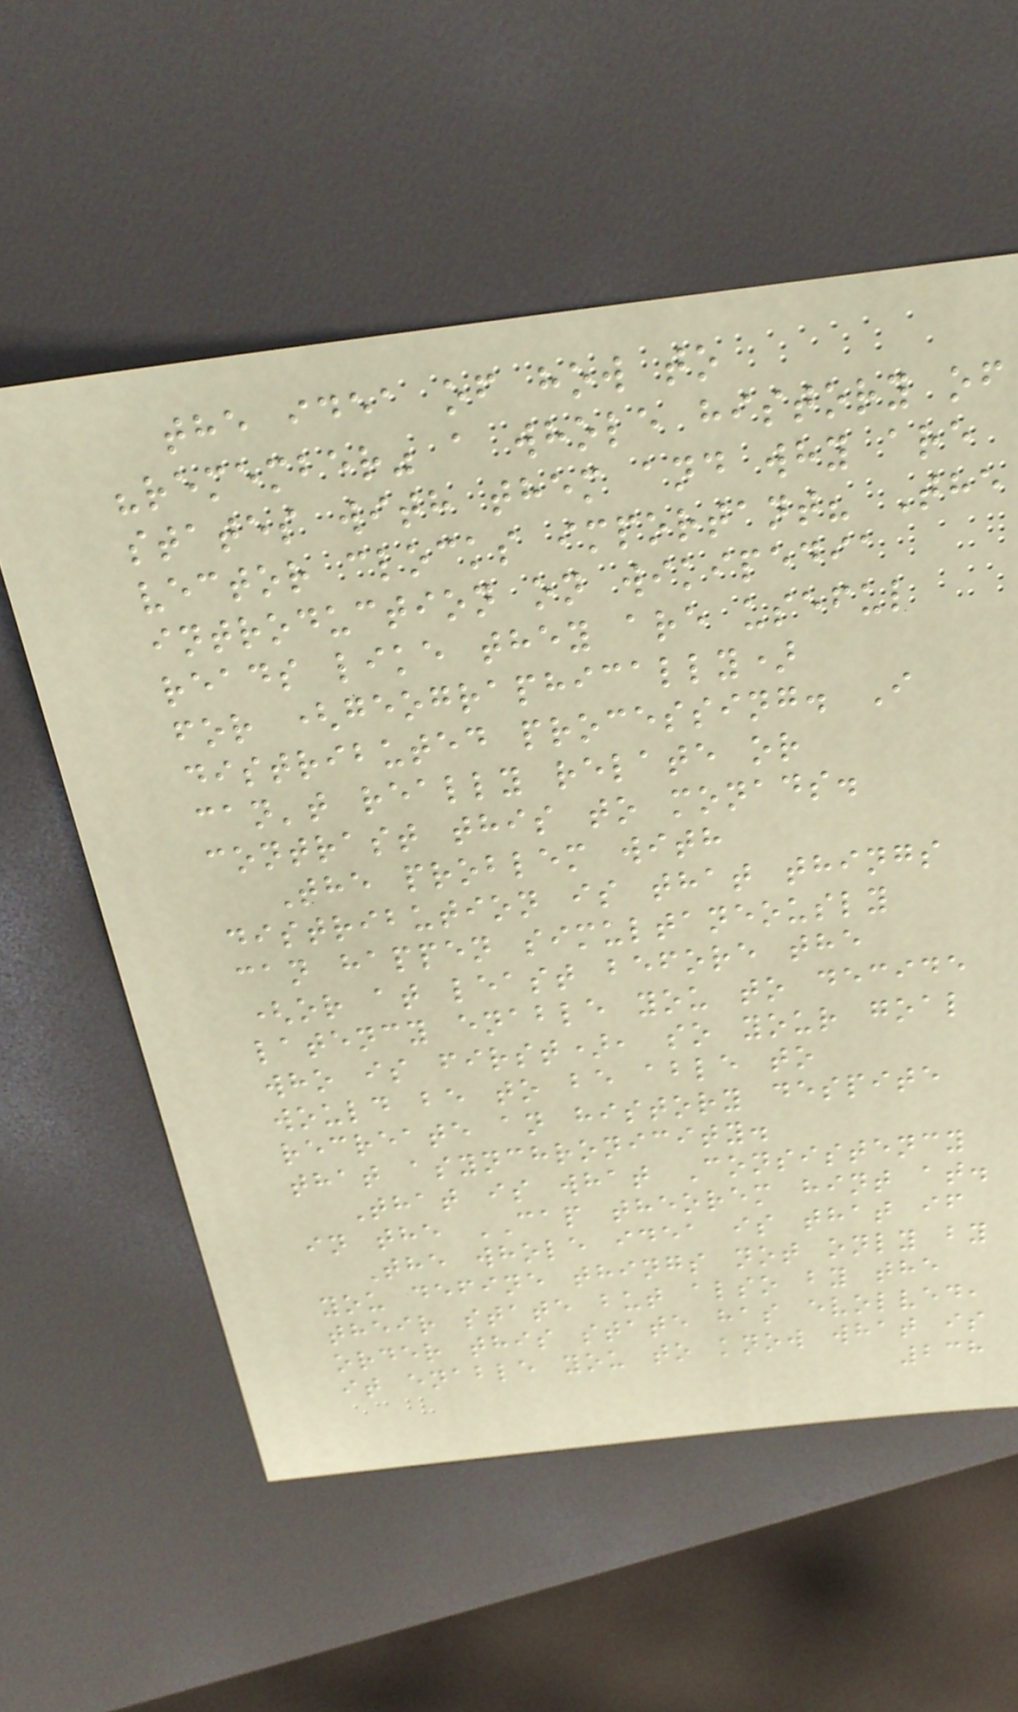the idea of how to
"remember" a whole history of
states with them and why are
vector clocks important? The
introduction on wikipedia
reads like they are useful
for (geographically)
distributed processing. I
can't really relate or
contrast this to monads.
The problem with
distribution is that things
can happen simultaneously
(or at least before the
latency enable you to decide
who is first), so your goal
would be to be able to
recreate an history despite
that asynchronicity.
That is what Consistency
in the CAP theorem hint at.
The whole idea is that if
you define things not only by
their state but also by the
order this state has evolved,
it enable you to know what is
238
